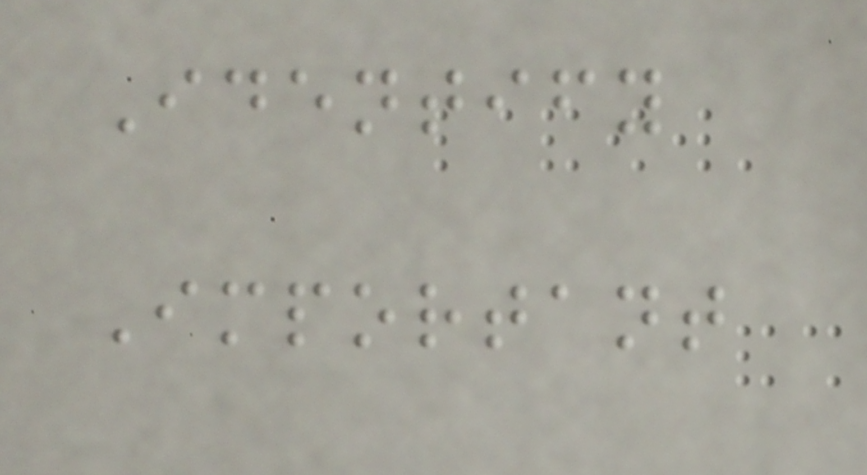Identify
Important
